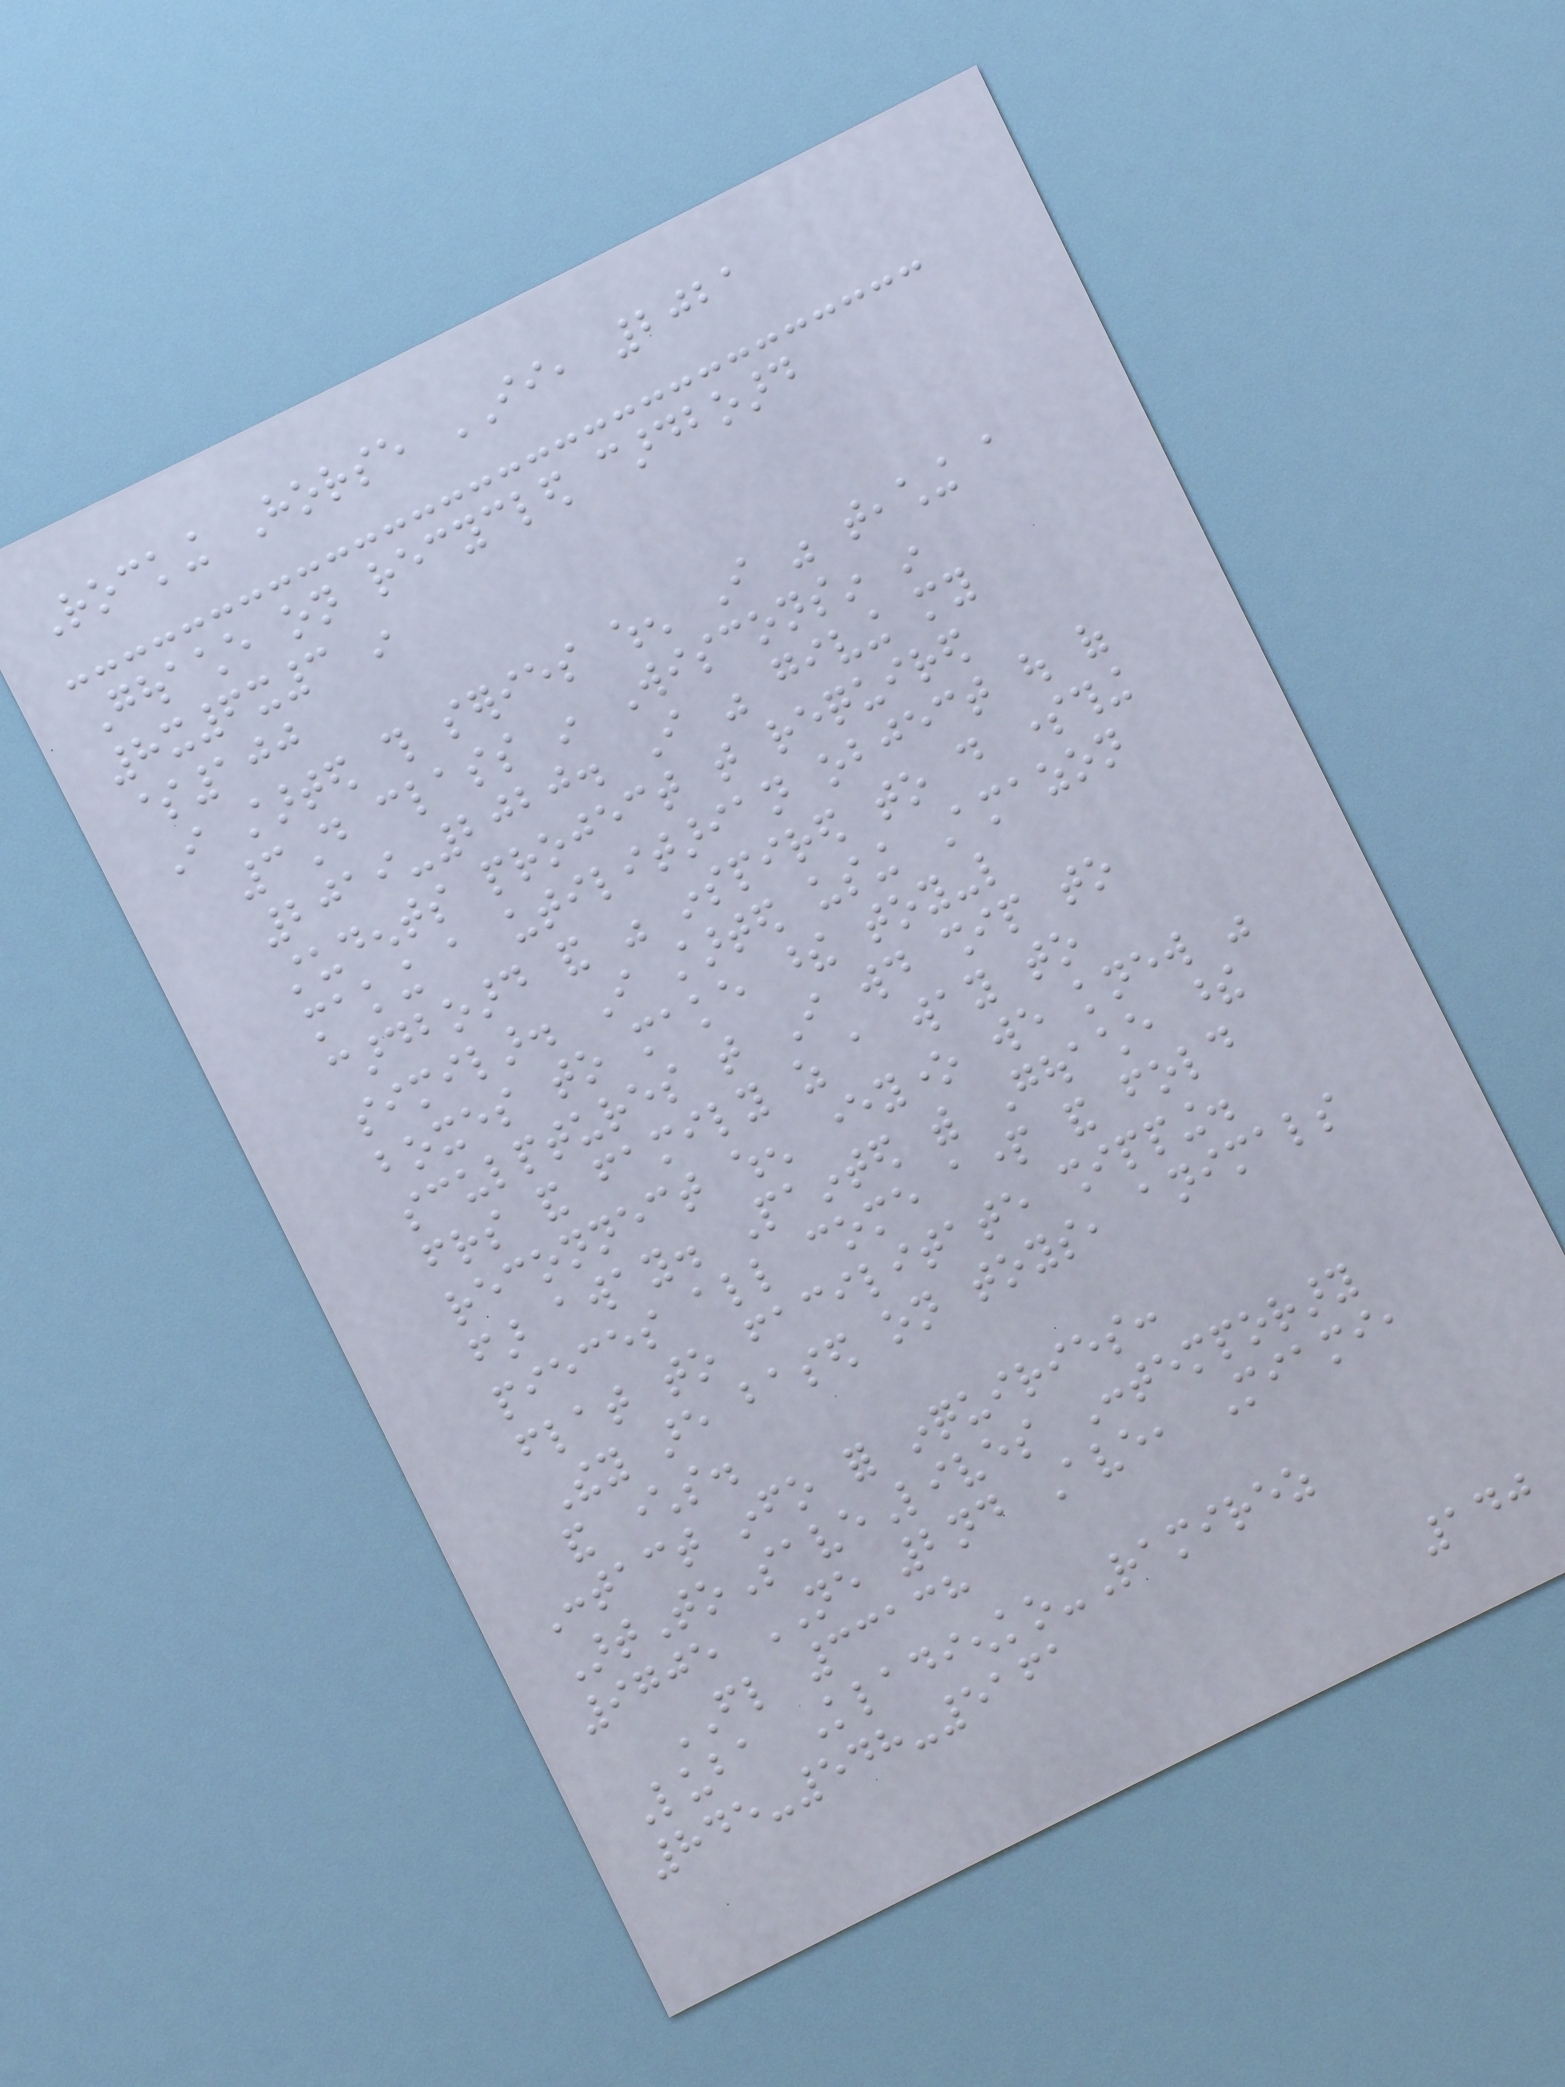Rocking Horse II, 2021
Gouache on recycled cardboard
8x6x3 in
$100
I started this series when I was teaching a
3D class in Wisconsin in
2019-2020. I was giving my
students project that required
making a utilitarian object out of
cardboard and was inspired to do something
similar. I started using Amazon
boxes to make these toy-like
sculptures that I would ship to
friends and family as a way to
reconnect when everyone we knew was
far away. Painted with Gouache these
pieces all come apart and fold
flat to facilitate shipping.
They are based on toys, animals
and characters.
Contact info for inquiries:
ArtToSaveLives Contemporary
9705 NE 2nd Ave, Miami,
FL 33138
Luba Kladienko-Ramirez
845-548-5161
140
